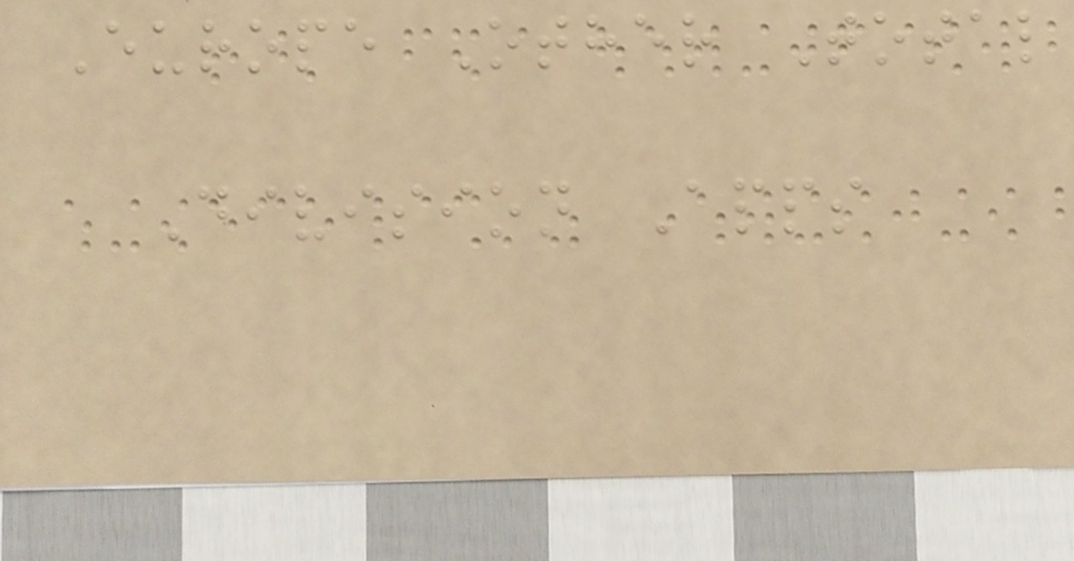Europe Other Total
Division Apps
